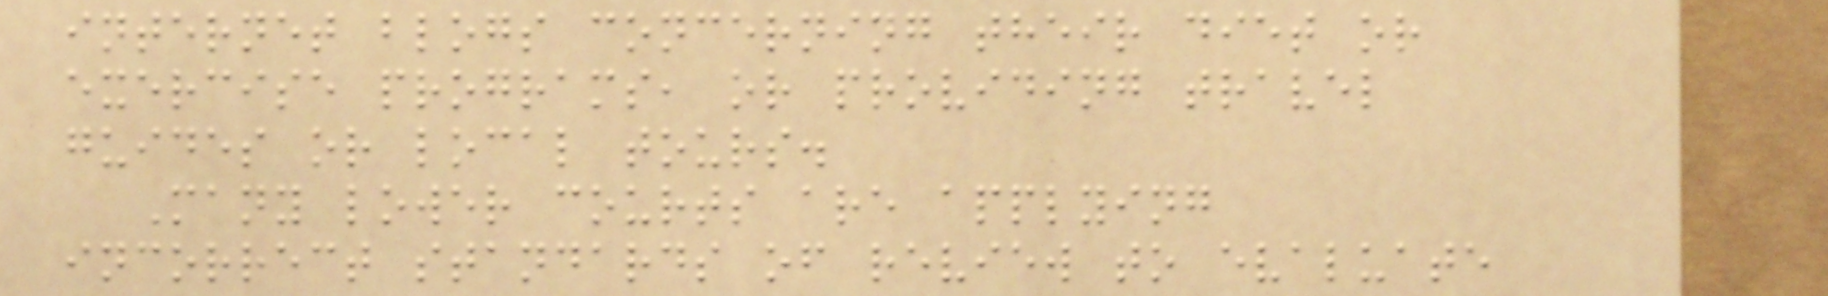internet blogs concerning their diet or
exercise programs, or providing travel
guides or local tours.
Many lower courts are applying
incorrect standards of review to evaluate
